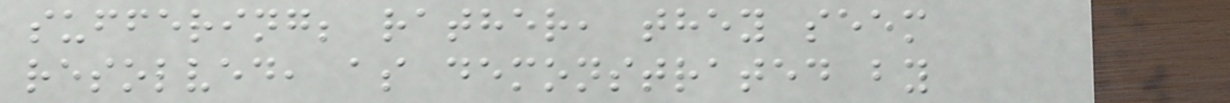suffering; rather, they seem
resolved, as demonstrated by
